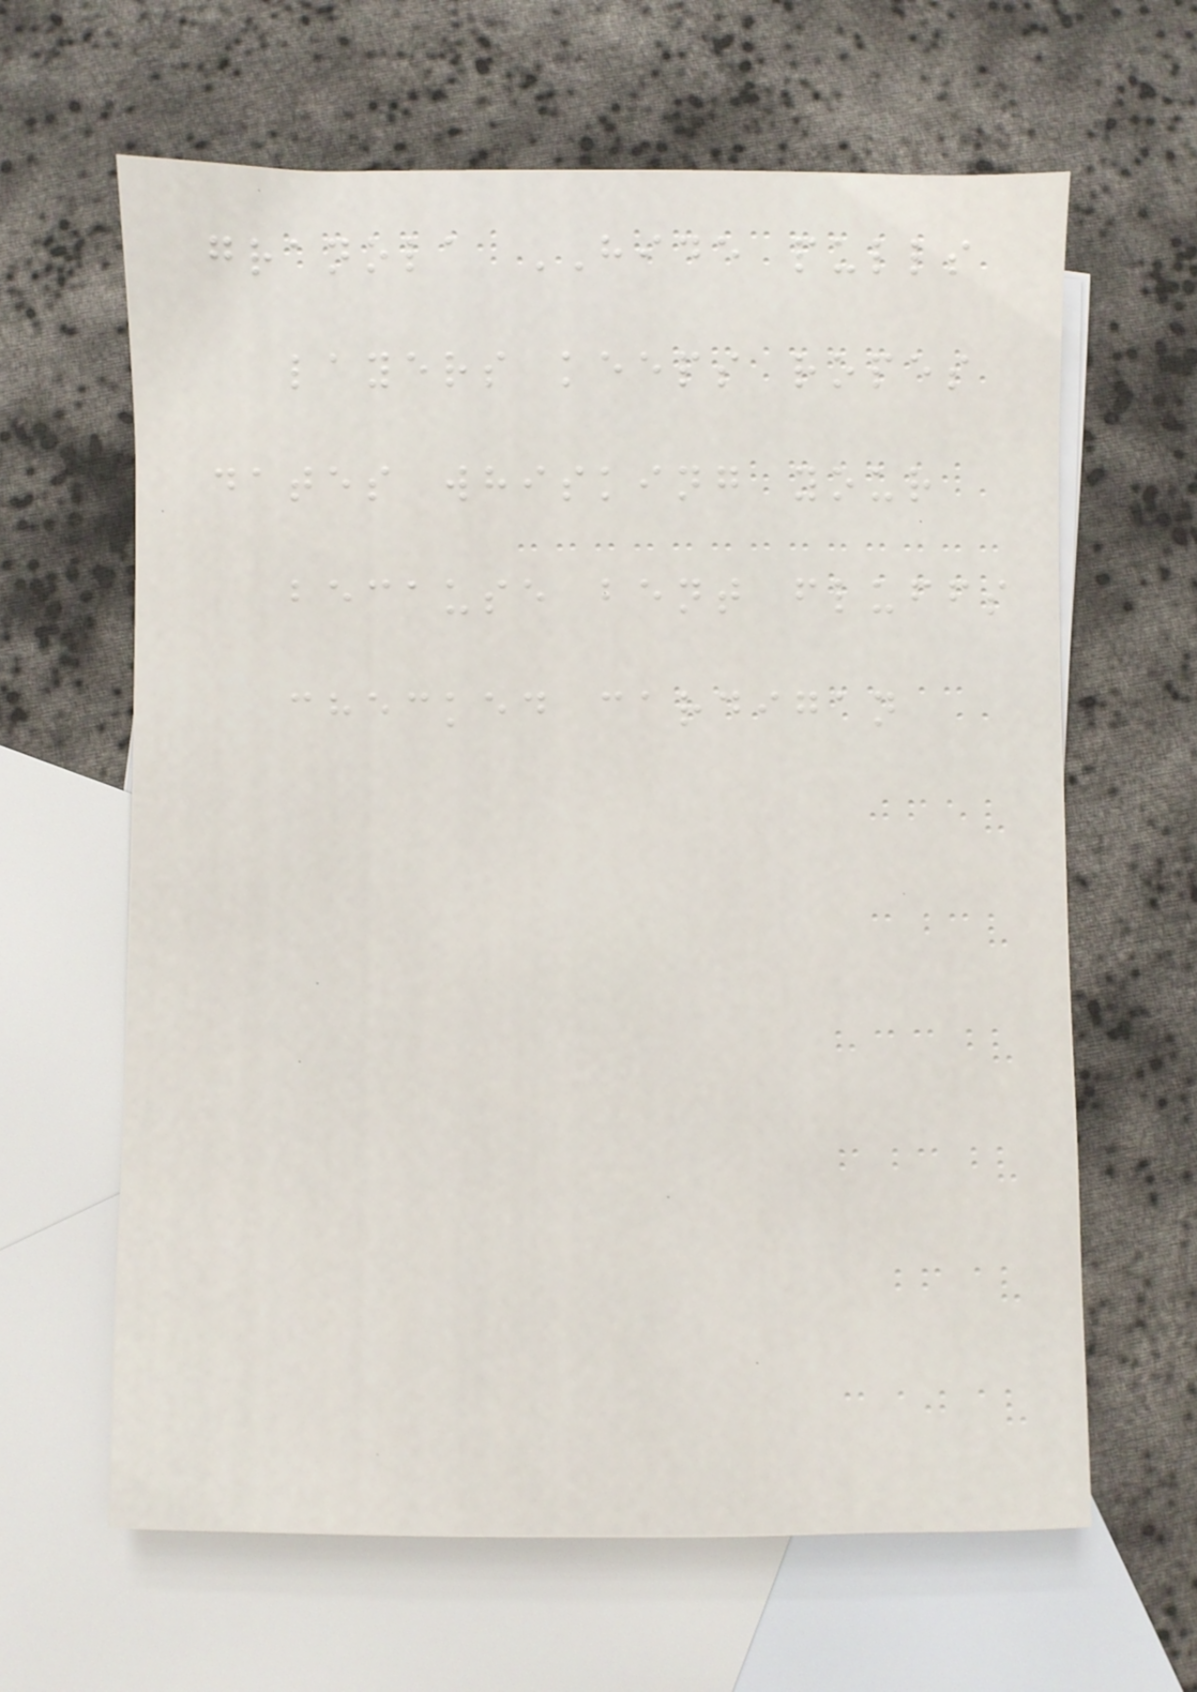granola HIDE pulls
layers keeps ropes
dates whisking your
because bent fluffs
checked cardigan
